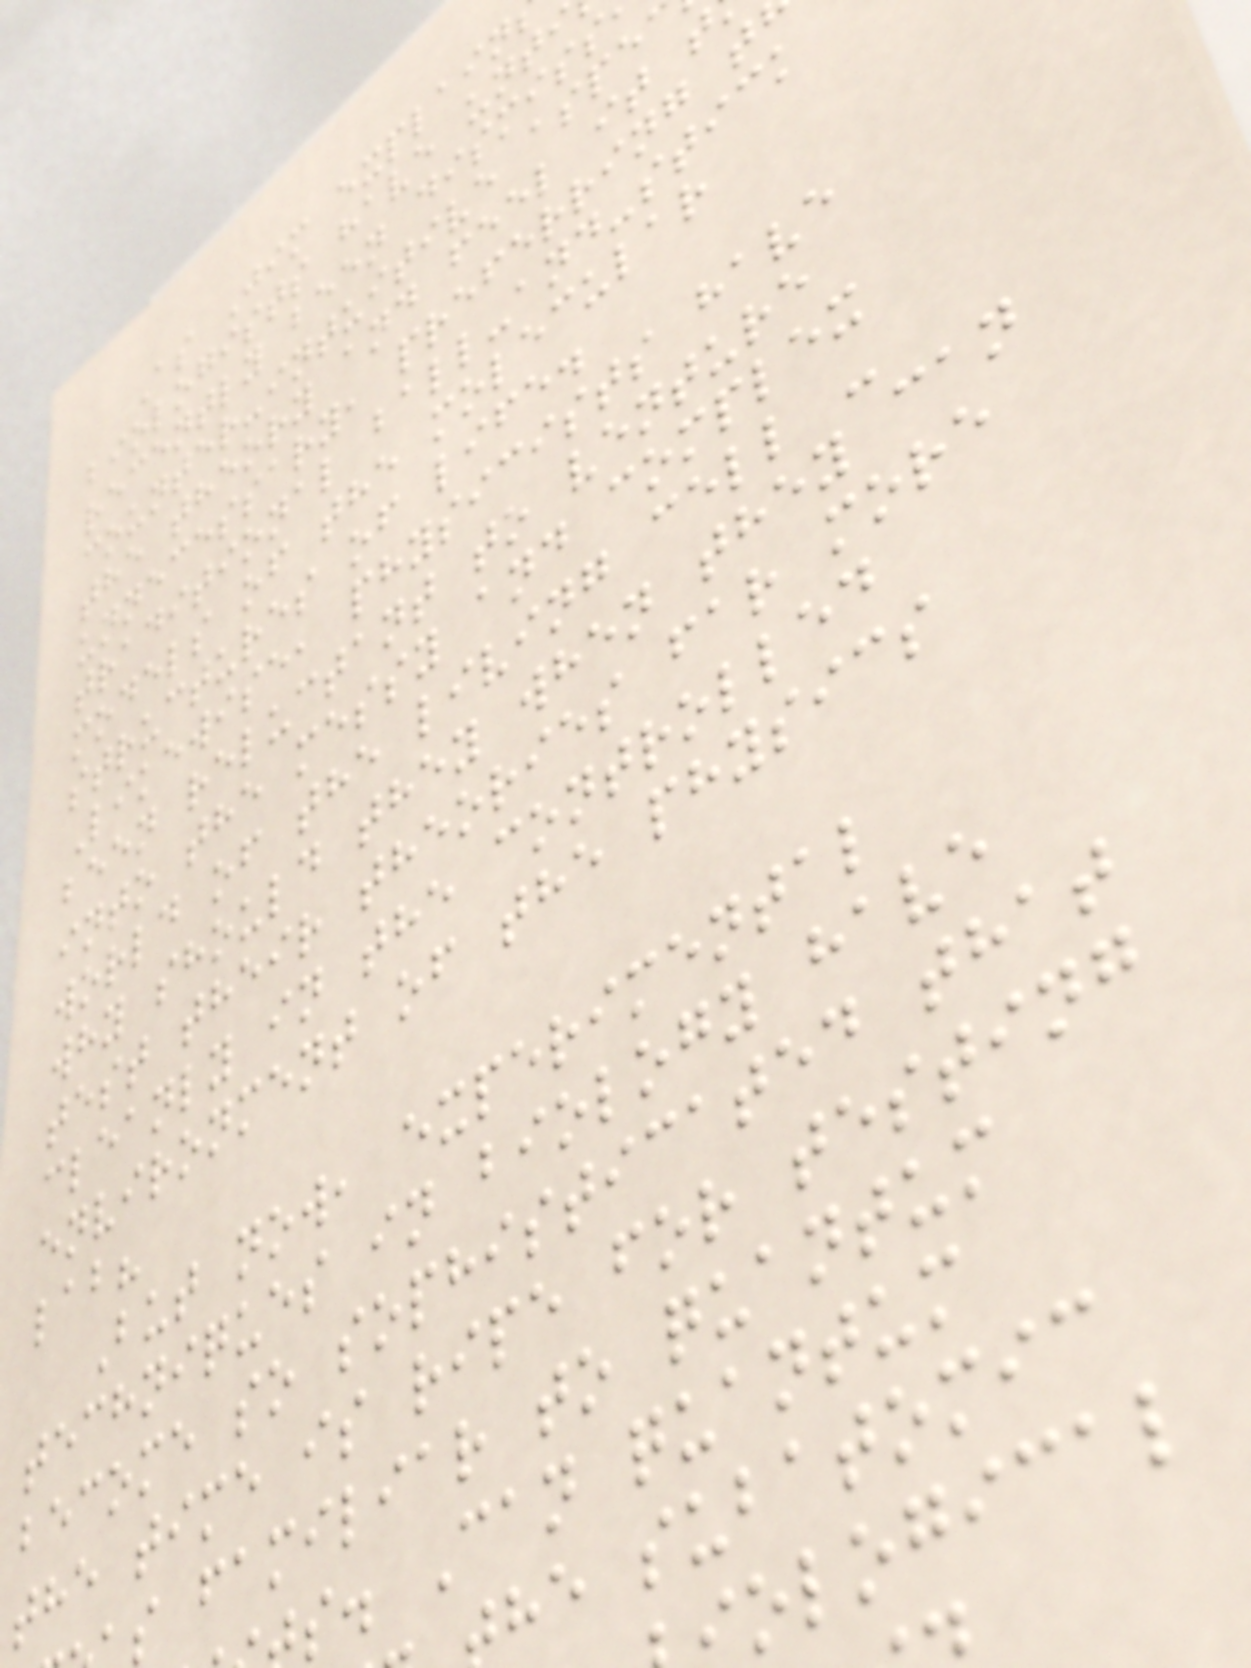As Jim explain
biologists have unti
recently been dismiss
counter-intuitive aspe
the theory and feel it t
unnecessary, preferring t
traditional ball-and-stick
models of the molecular
structures of life.
Likewise, physicists have
been reluctant to venture
into the messy and complex
world of the living cell -
why should they when they can
test their theories far more
cleanly in the controlled
environment of the physics
lab?
But now, experimental
techniques in biology have
become so sophisticated that
the time is ripe for testing
s familiar to quantum
s. Can quantum
he subatomic
ological
